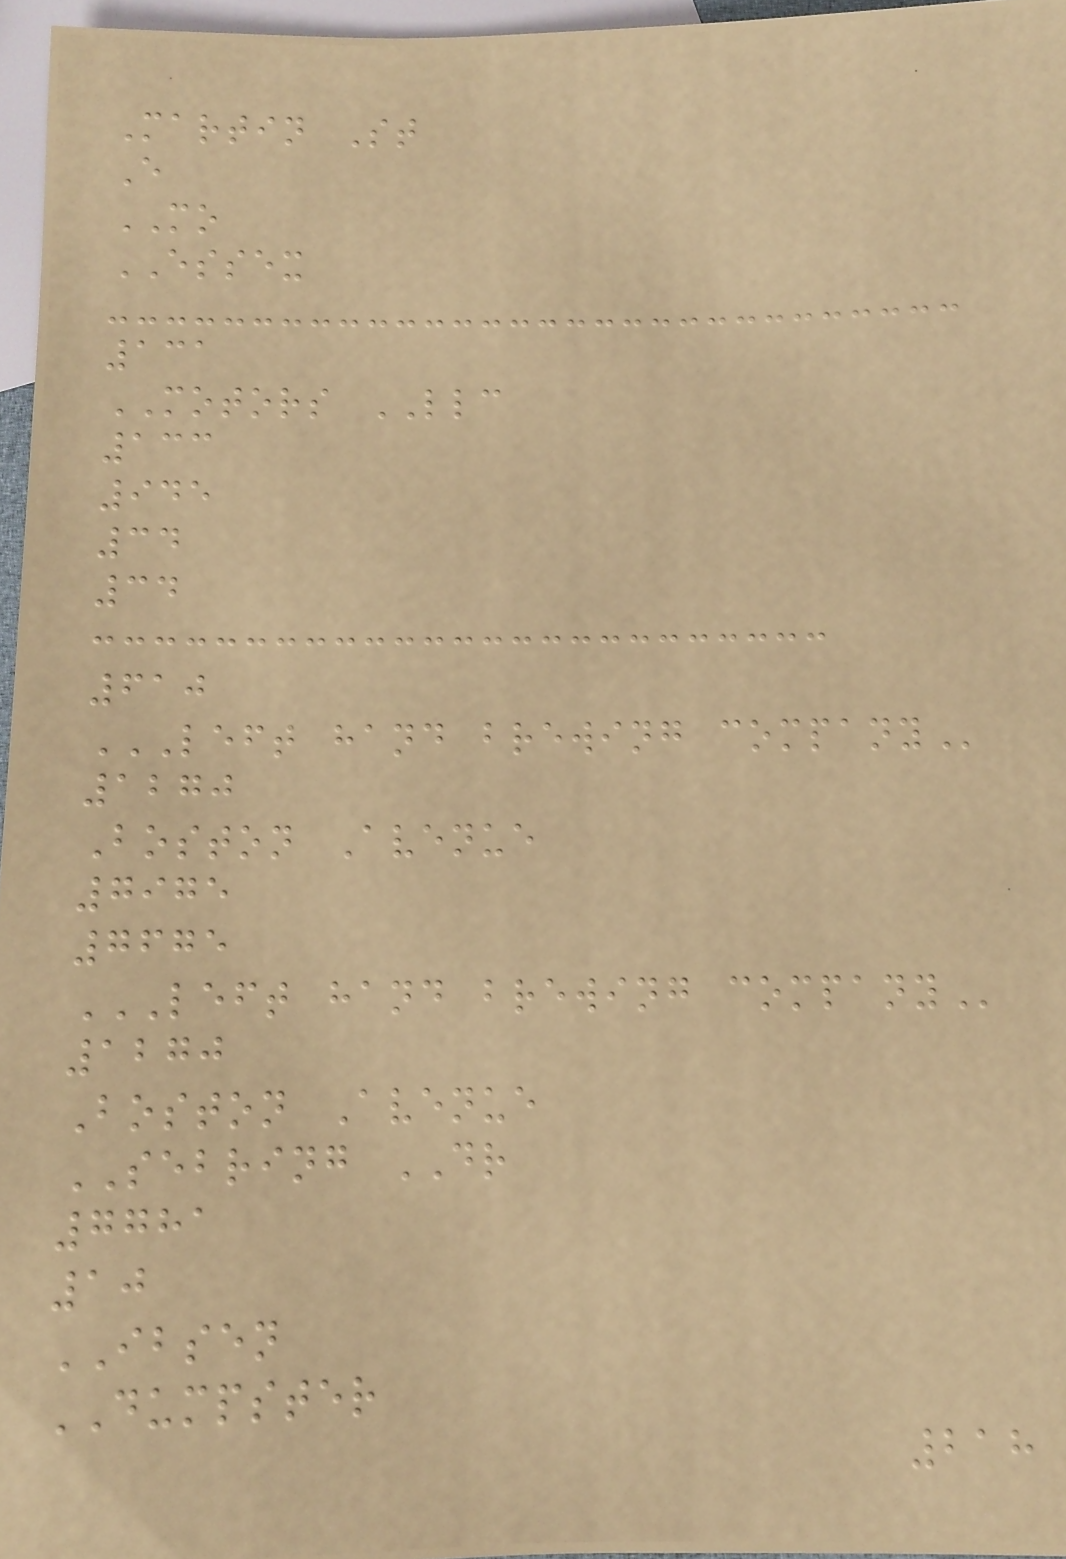Martin St
E
MO
ESSEX
131
MOTORS LLC
133
945
34
34
610
LEFT HAND BREWING COMPANY
1270
Boston Avenue
7975
7675
LEFT HAND BREWING COMPANY
1270
Boston Avenue
SEBRING DR
7781
10
IBSEN
DUMPSTER
218
